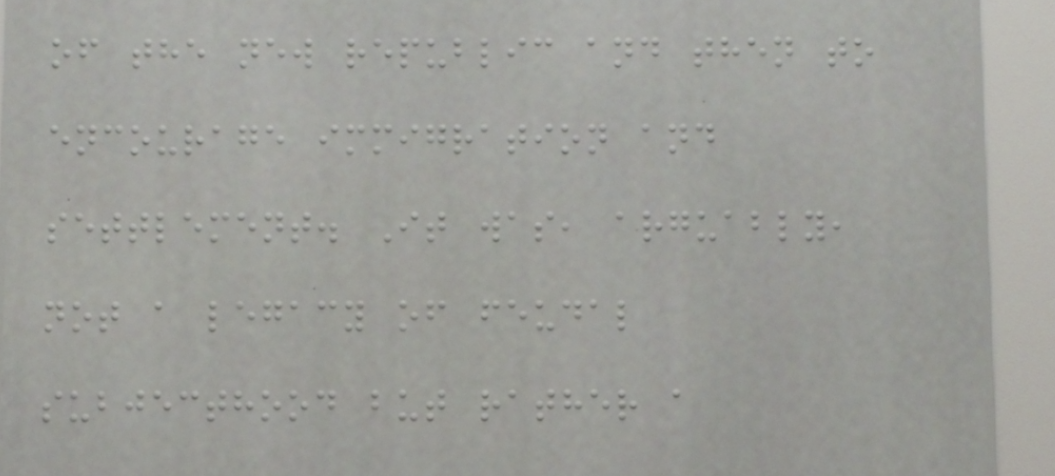of the new republic and then to
encourage immigration and
settlement. It was, arguably,
not a legacy of feudal
subjecthood but rather a
